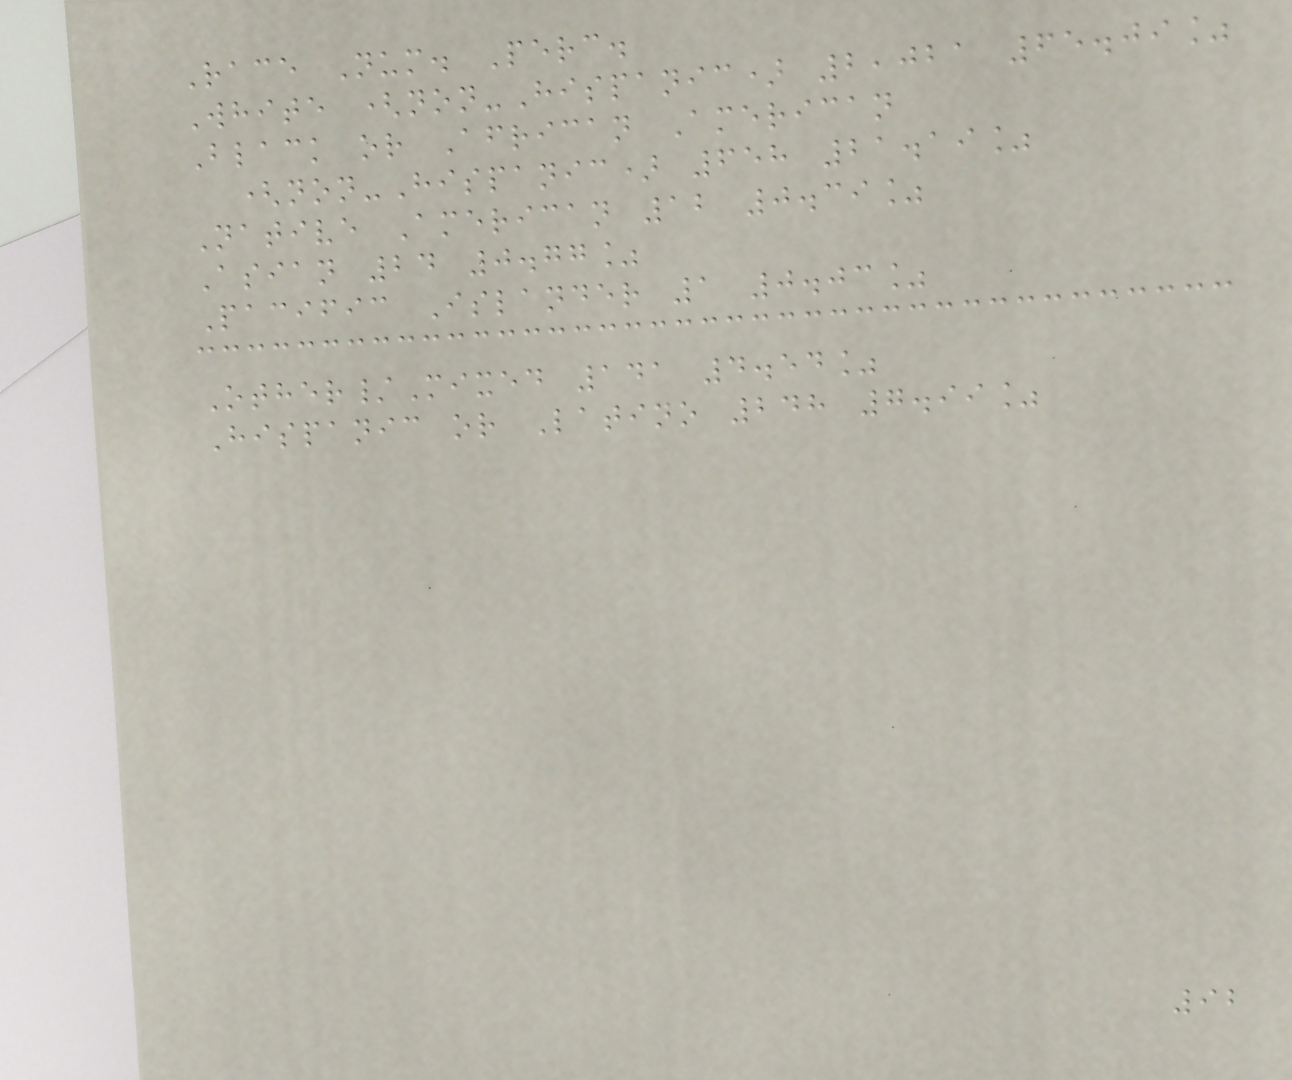Race Num. Perc.
White (non-Hispanic) 2,021 65.09%
Black or African American
(non-Hispanic) 658 21.19%
Native American 12 0.39%
Asian 24 0.77%
Pacific Islander 1 0.03%
Other/Mixed 141 4.54%
Hispanic or Latino 248 7.99%
92
